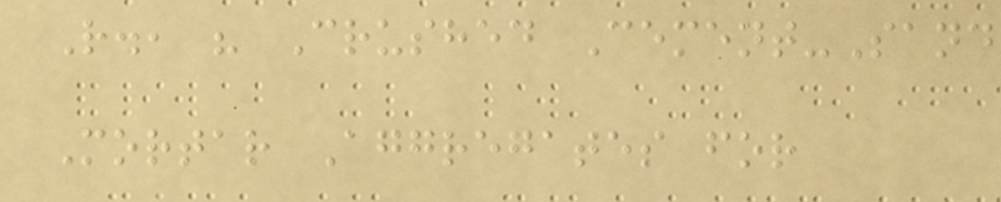R., " Crushed Cement-Sand
Mortar Aggregates for
